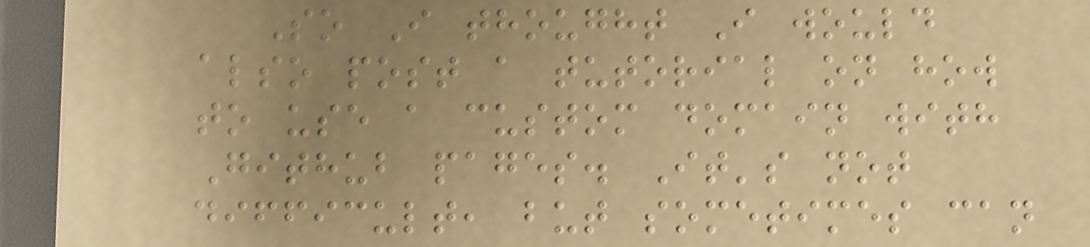So I thought I would
also post a tutorial on how
to use a custom domain with
Github pages. It's not
difficult, but sometimes can
